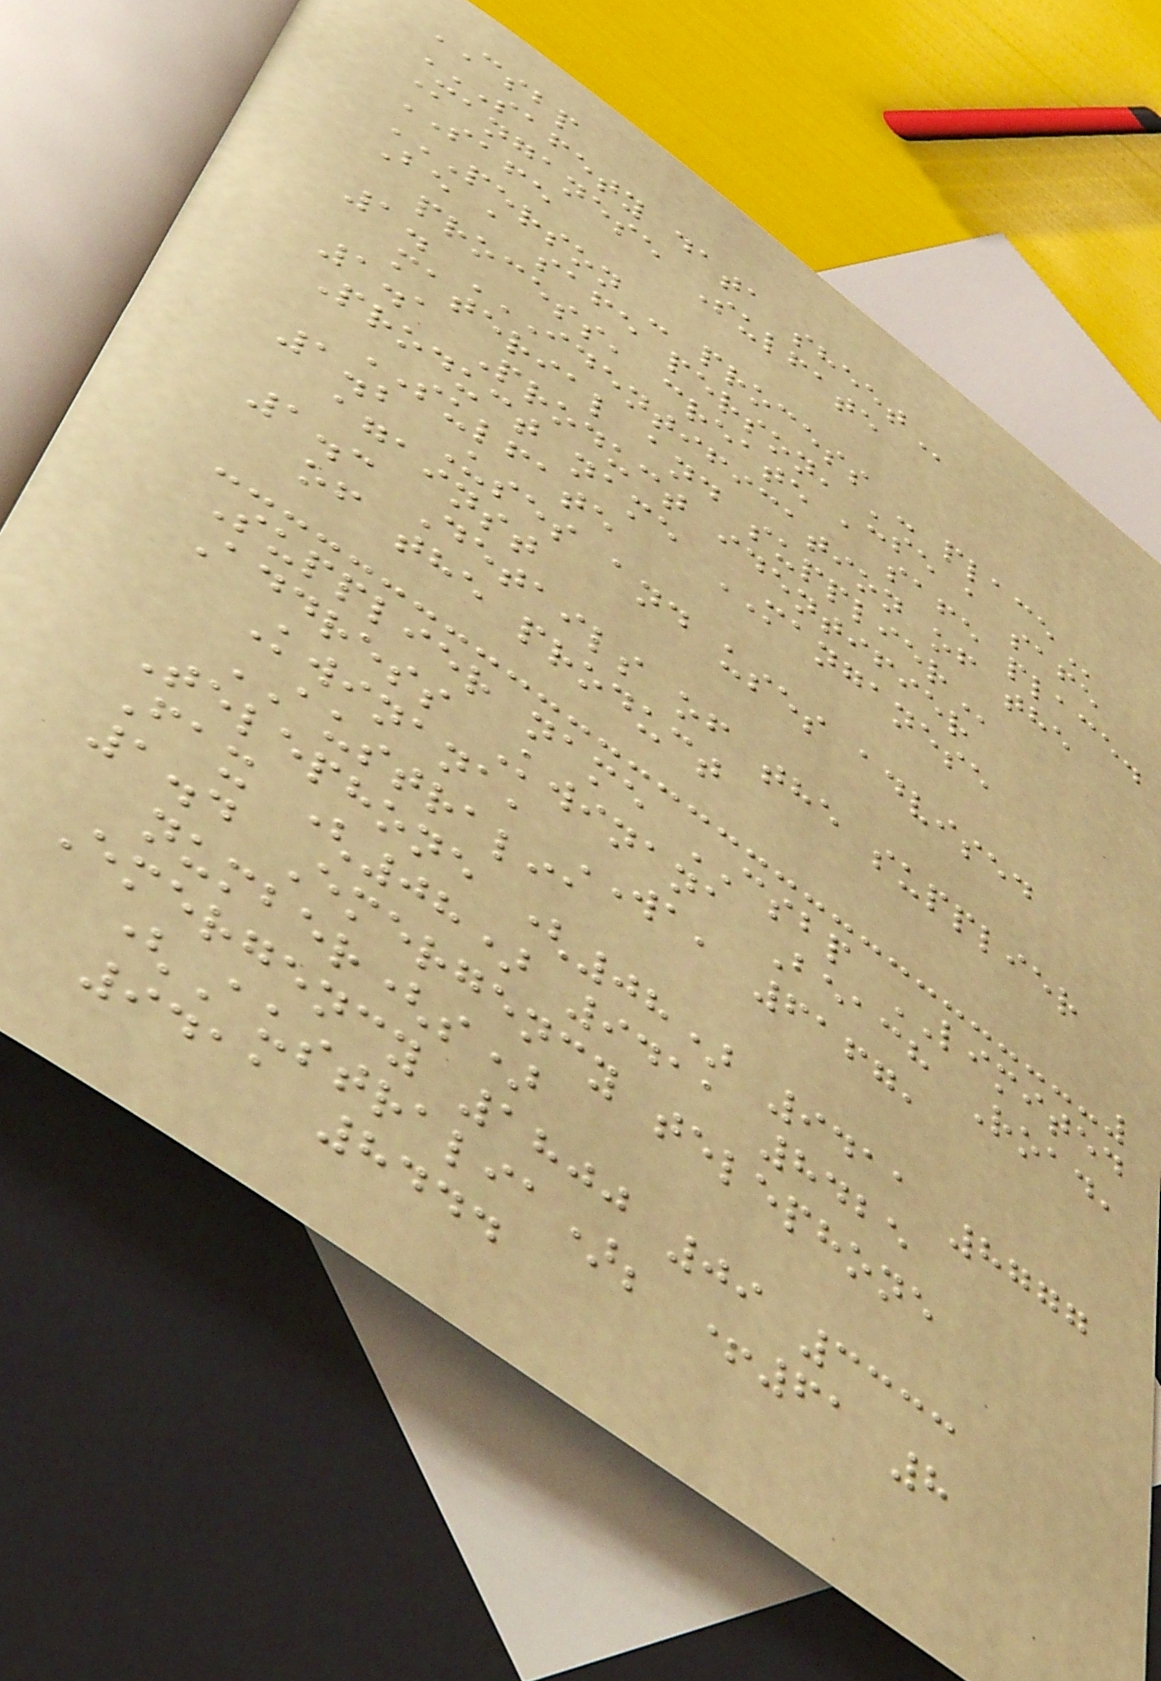CSBP
SAFETY DATA SHEET
Manganese Sulfate
SAFE
PERSON - PROCESS - PLACE
Be a safe person, use a safe
process, create a safe place.
1. IDENTIFICATION OF THE
MATERIAL AND SUPPLIER
1.1 Product identifier
Product name MANGANESE
SULFATE
1.2 Uses and uses advised
against
1.3 Details of the supplier
of the product
Supplier name CSBP LIMITED
Address Kwinana Beach Road,
Kwinana, WA, 6167,
AUSTRALIA
Telephone (08) 9411 8777
Fax (08) 9411 8425
1.4 Emergency telephone
number(s)
Emergency 1800 09 3333
(Australia); +61 8
9411 8444
